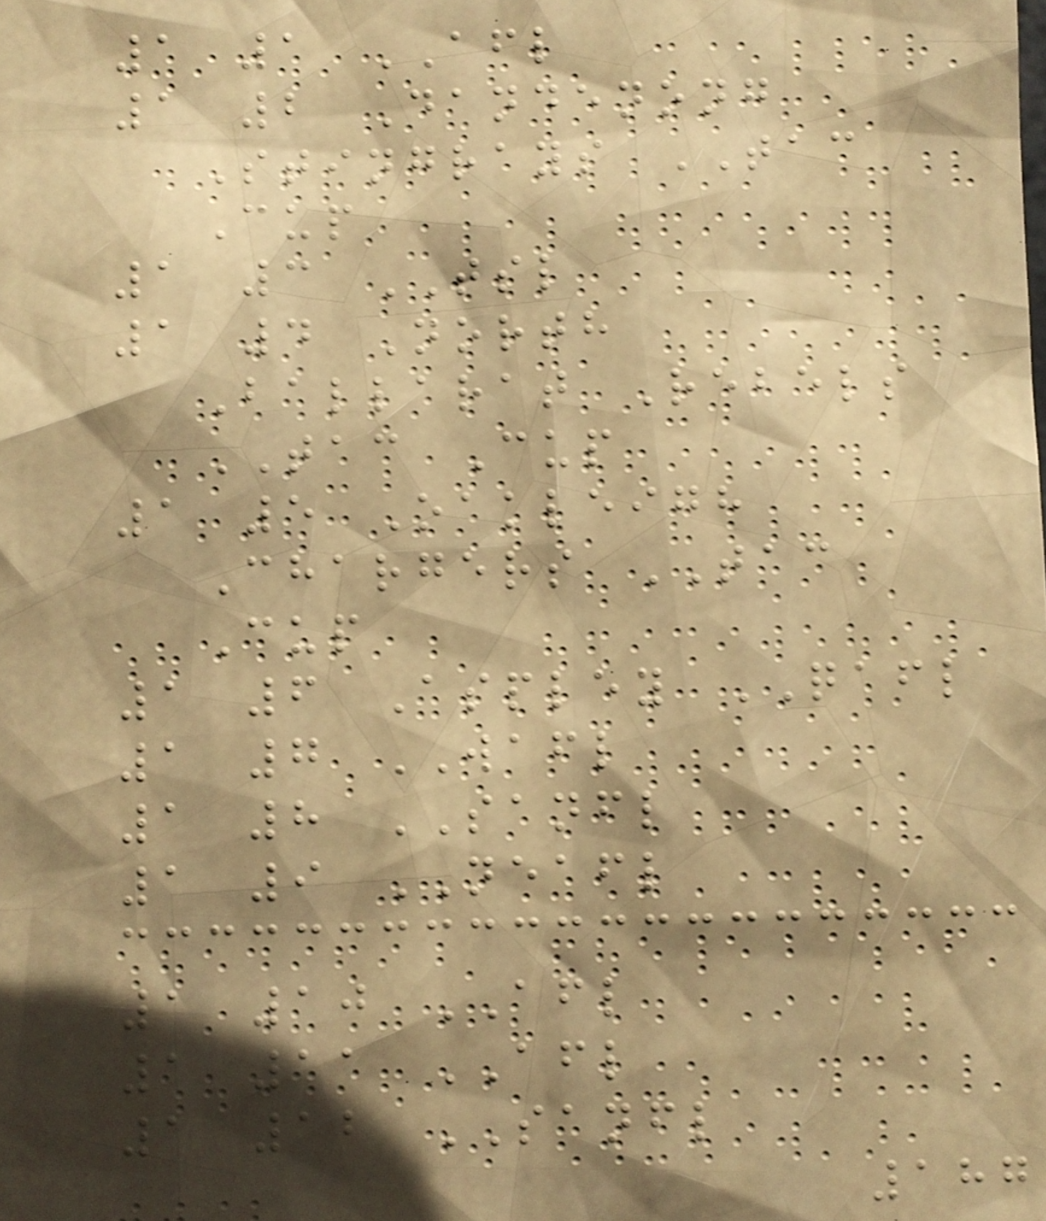1 1 AFL
1 2 Dandenong
Stingrays TAC
Cup
1 3 TSL
1 4 North
Ballarat Rebels
TAC Cup
1 5 Oakleigh
Chargers TAC
Cup
1 6 Aspley QAFL
1 7 WAFL
1 8 SANFL
1 9 NEAFL
1 10 AFL
1 11 AFL
1 12 SANFL
187
